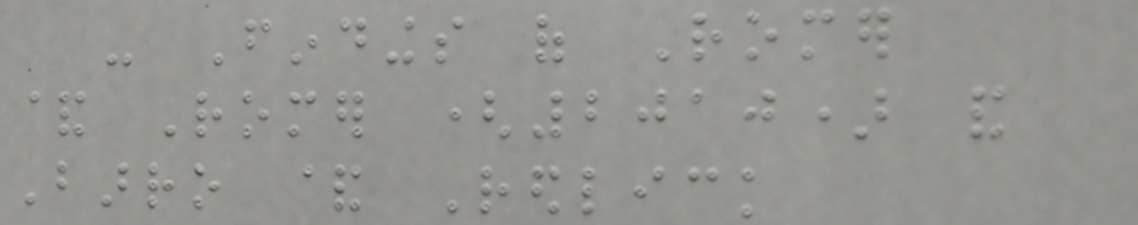- Findings of Romer
& Romer (2010) and
Barro & Redlick
